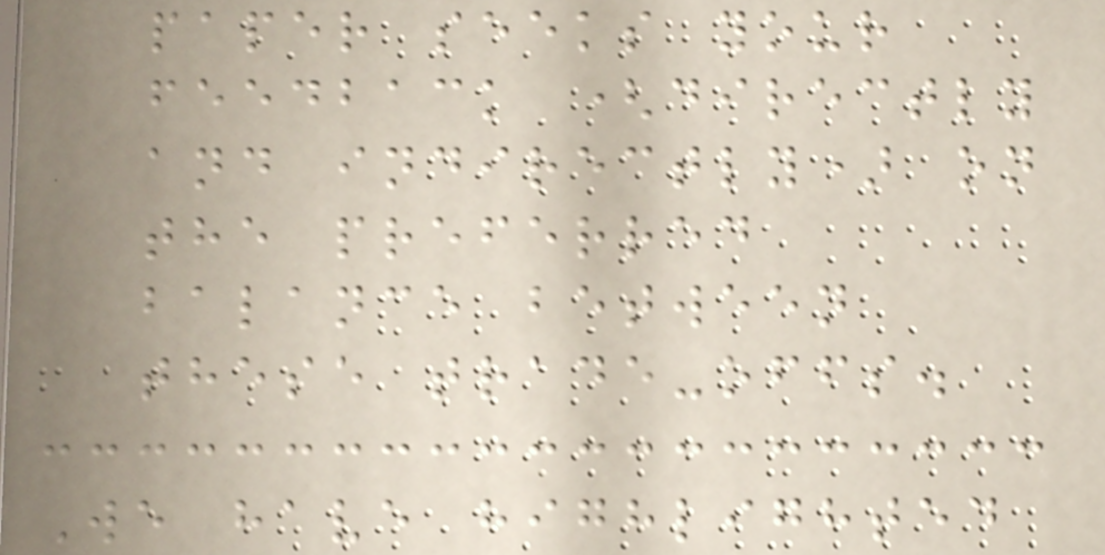paper seeks your
feedback (directly
and indirectly) on
the preferred
balance between
these trade-offs.
We have highlighted
